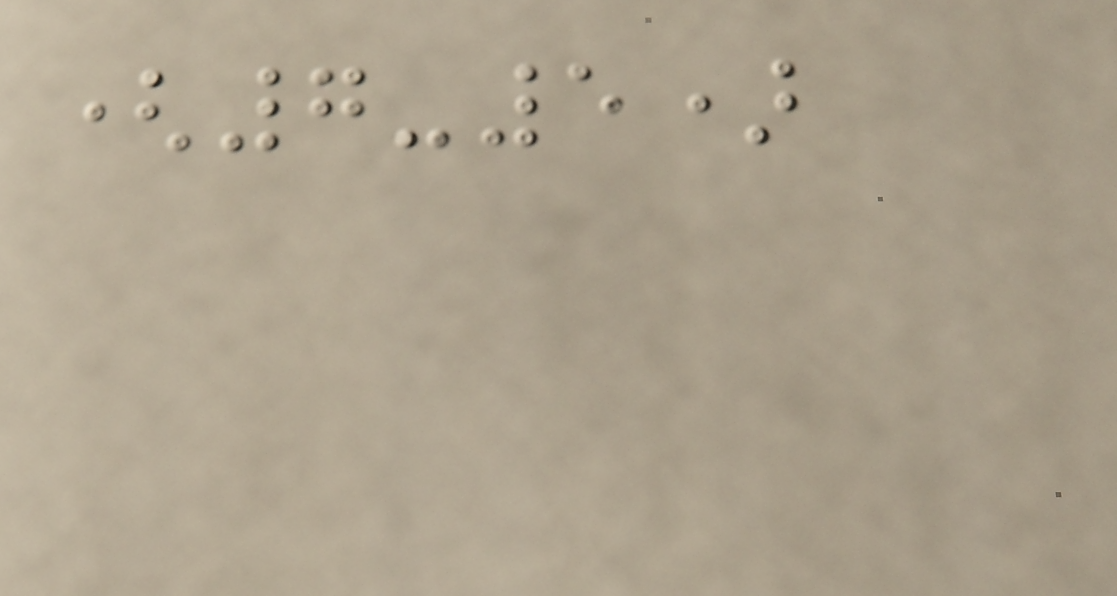(7-5)
